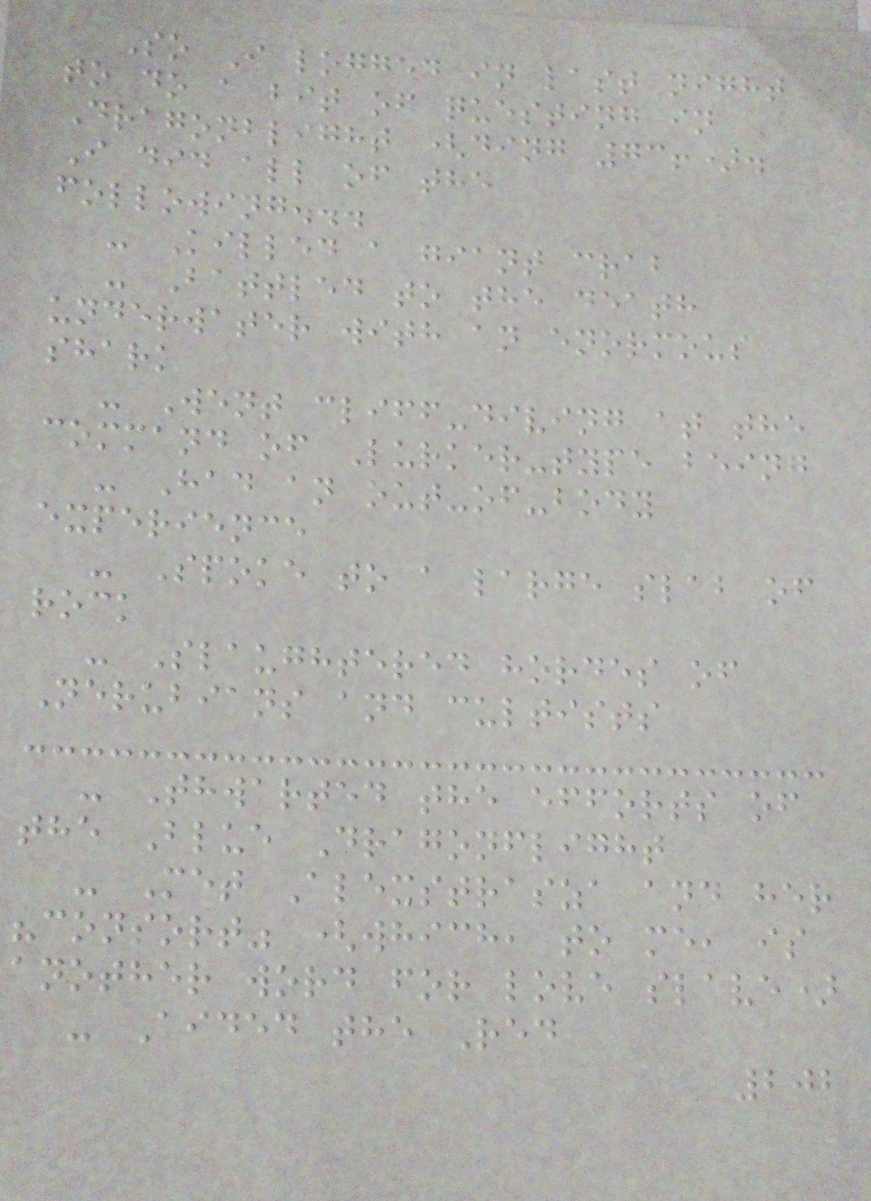So I logged in last night
to do a bit of questing in
Dragonblight (ding 73!).
I did all of the
following...
- Killed a giant crab
- Battled to the death
underwater with an enormous
shark
- Went cliff-diving at the
command of Lurker-type being
- Had an out-of-body
experience
- Spoke to a large slab of
rock
- Slaughtered hordes of
Nerubians and cultists
- Thwarted the efforts of
the Blue Dragonflight
- Met Alexstrasza and her
"consort" (which, to me, is
another word for love slave)
- Aided the Red
202
